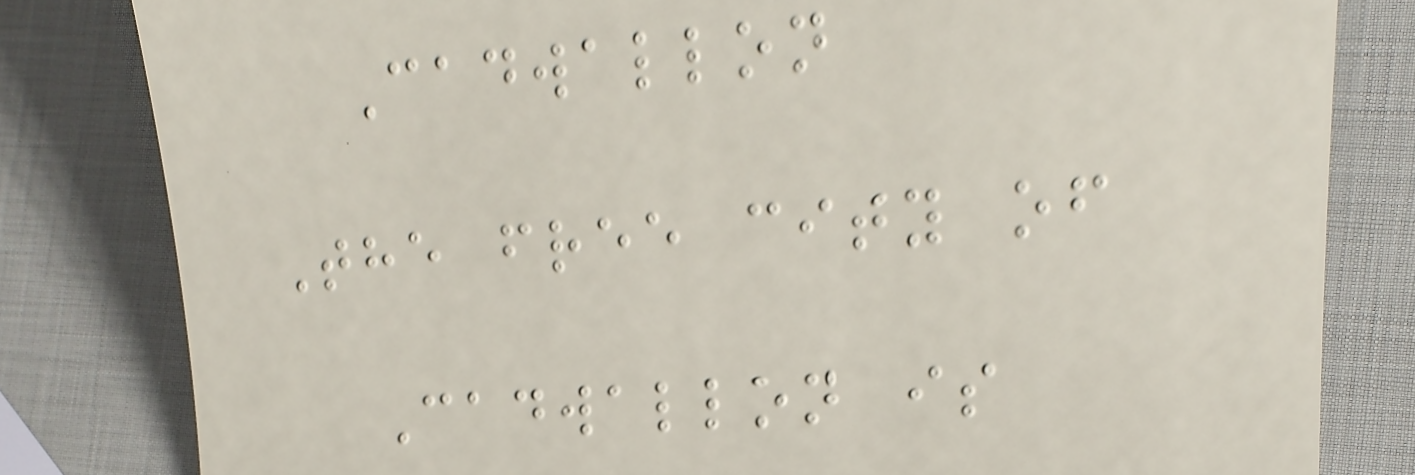Cadwallon
The free city of
Cadwallon is
